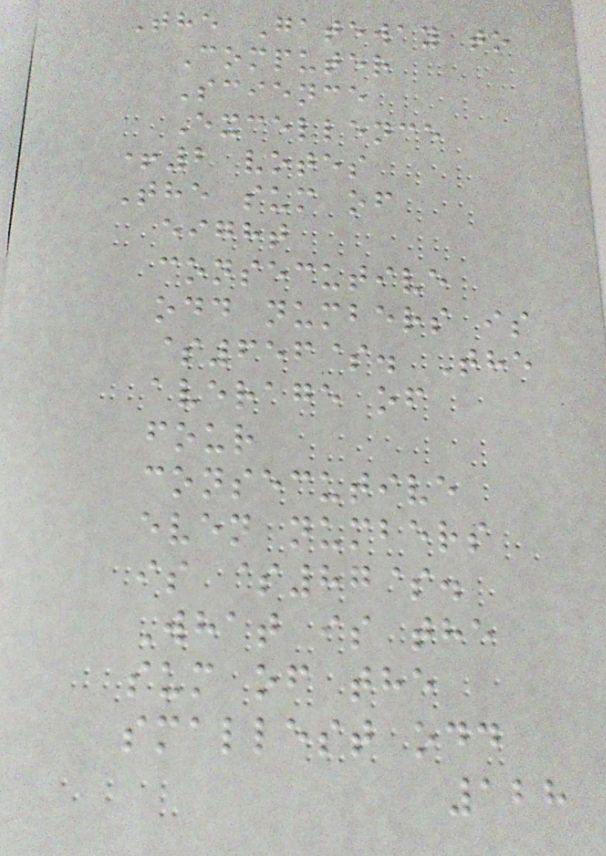The Gateway to
Computer
Science
Excellence
+2 votes
The sum of
eight
consecutive
odd numbers is
$656$. The
average of
four
consecutive
even numbers
is $87$.
What is the
sum of the
smallest odd
128
